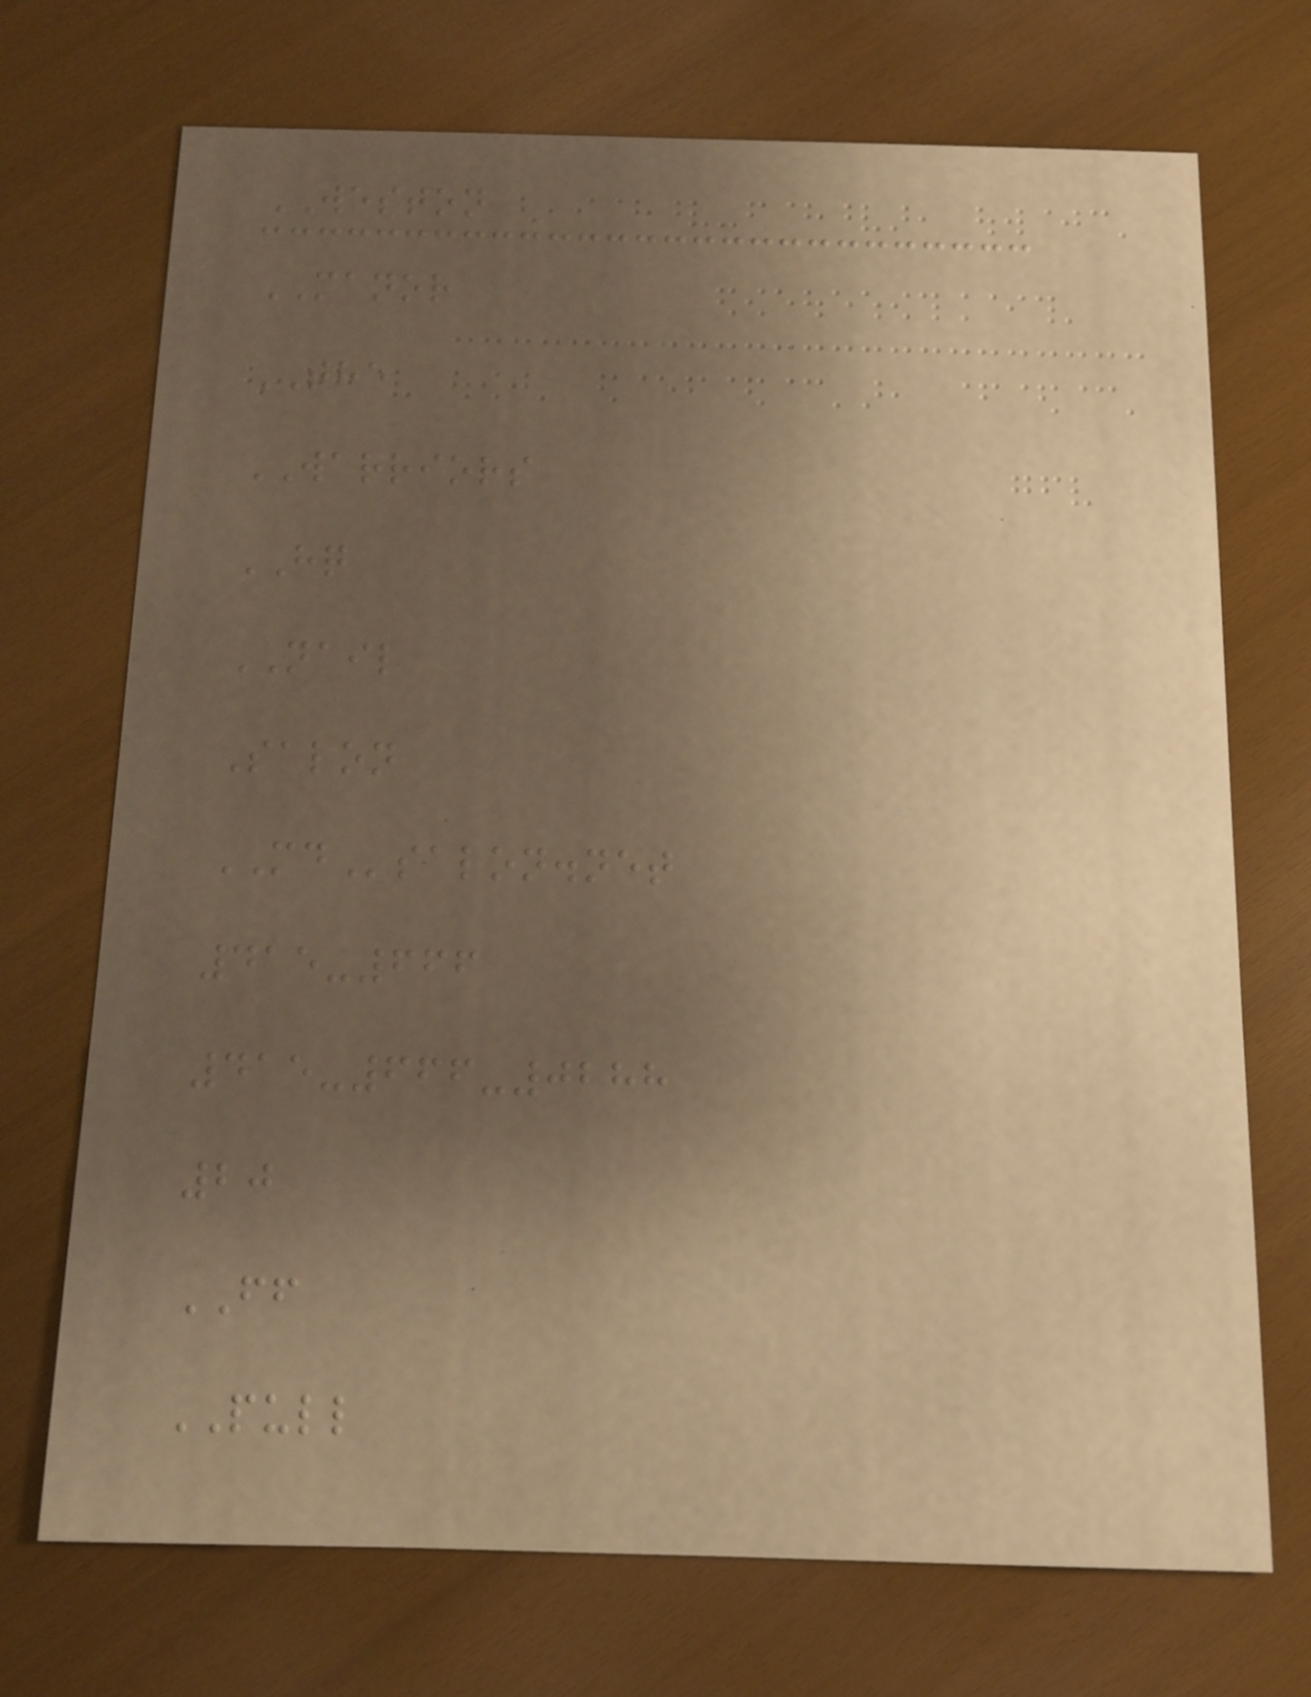WESTON
MANOR
THE
WARRIORS
HQ
NAIL
Salon
MDsalon.net
415-666
415-666-0288
20
FF
PULL
